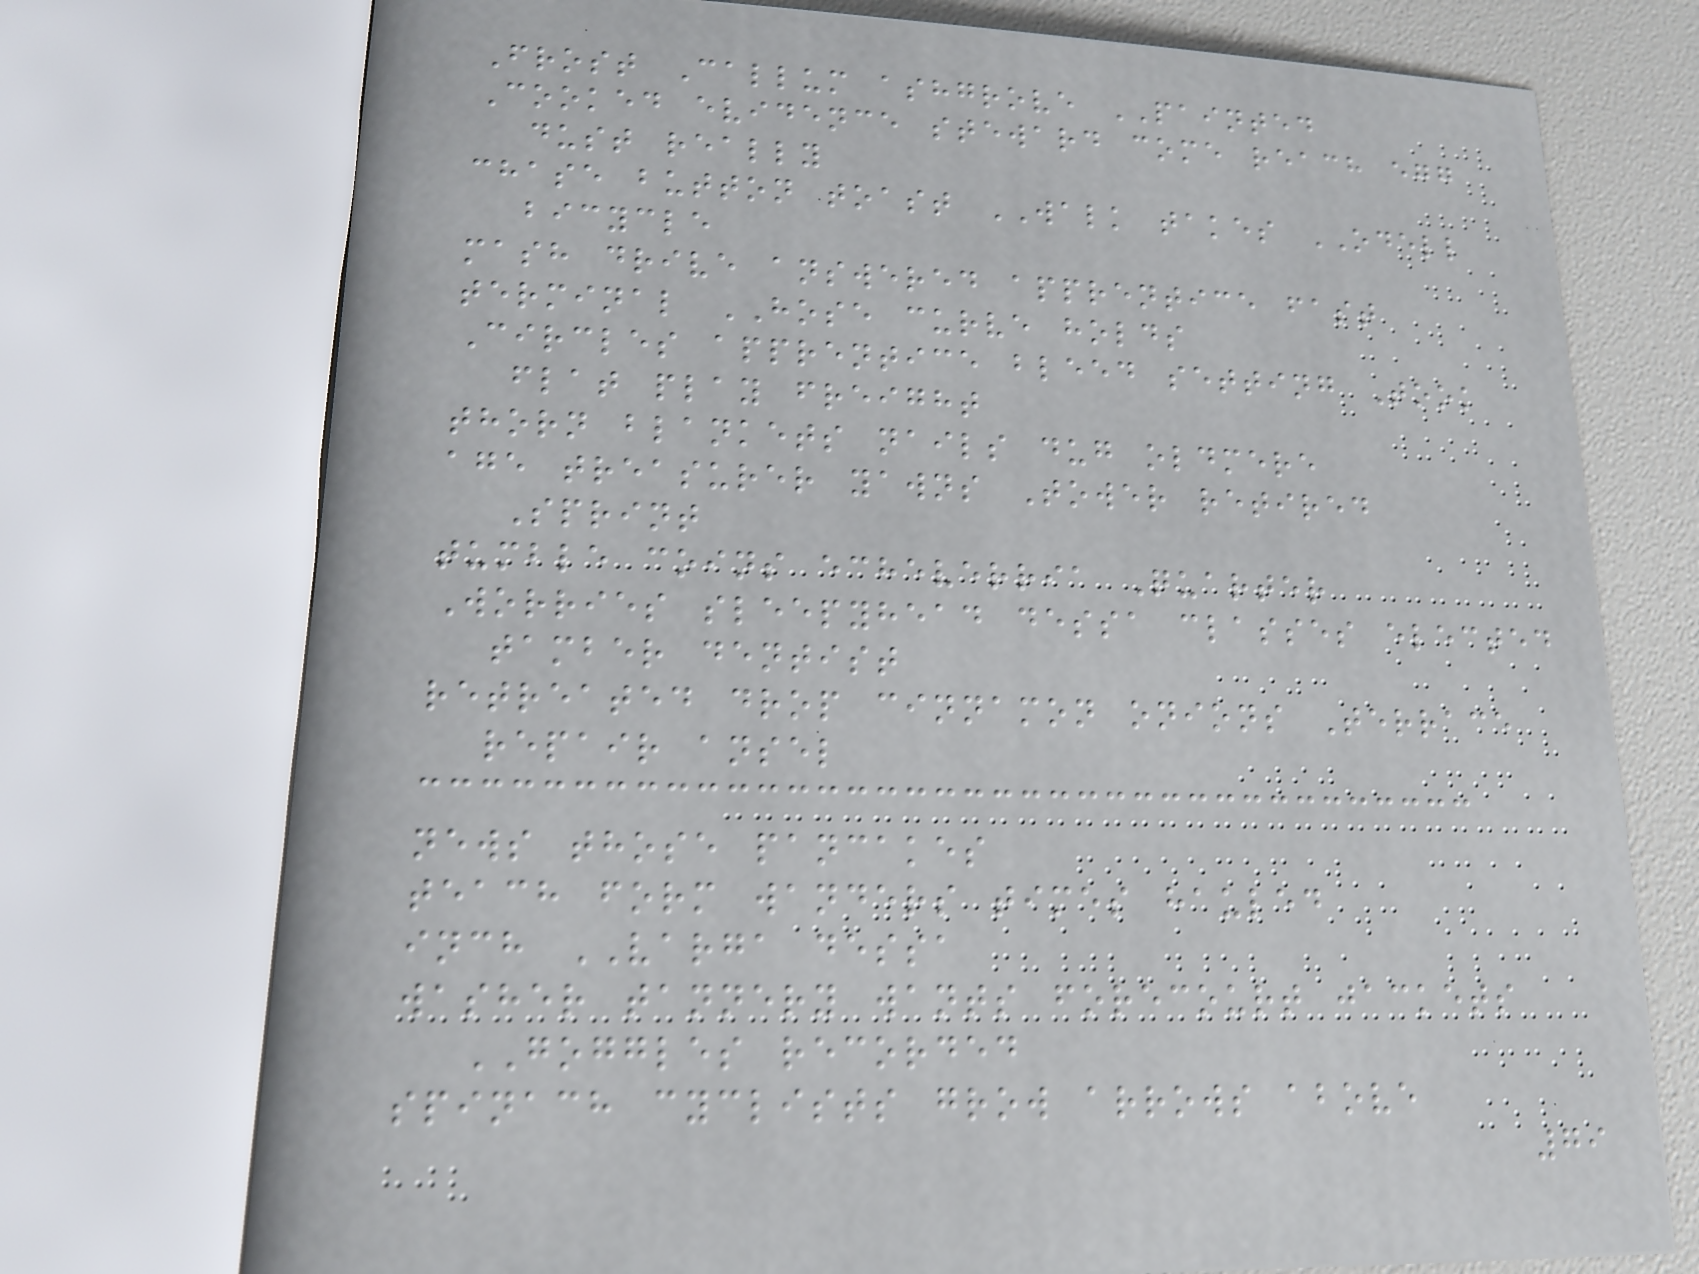Frost Callum ashgrove PAINTED
Cooked evidence steward come reach egg
dust really
chase button toast WALK takes ODELL
bicycle
mash drive answered apprentice fast
terminal HOSE curve holds
Circles apprentice bleed setting Took
flat play freight
thorn blankets nails dug oldmere
age treasurer yawns Tower retired
Sprint
tumble coins echeverria Quarter
Worries sleepyhead dessa classes elected
tamber dentist
retreated drop cinnamon onions Terrace
repair ansel
news those pancakes
teach form wanders times hauled
inch VARGA dessa
washer tannery wants forecourt jackets
GOGGLES recorded
spinach cyclists grow arrows above
79
